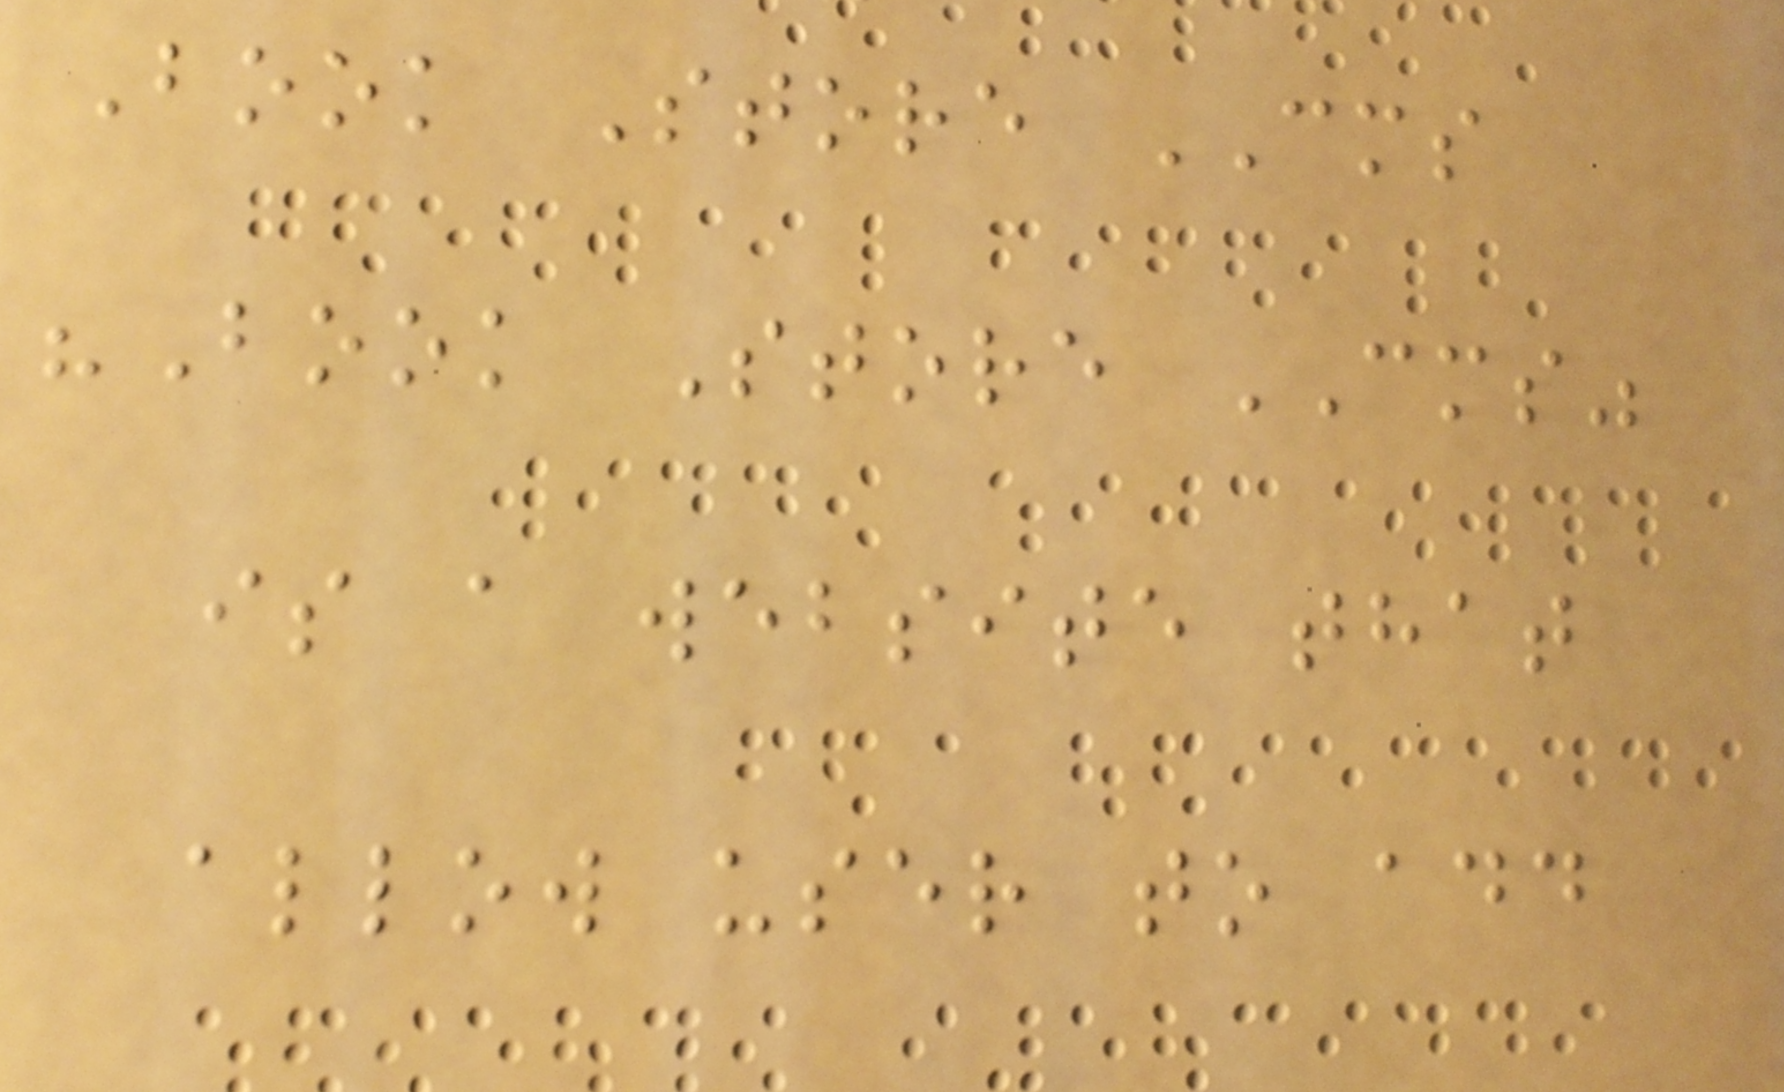Book Store CMS
"Book Store CMS"
is a website that
allow user to add
